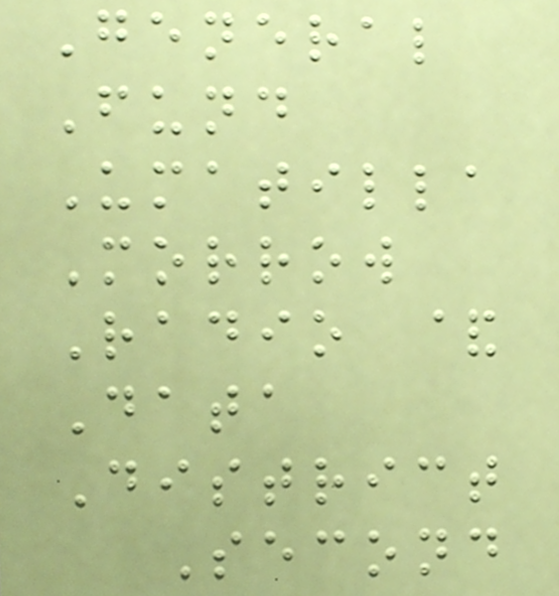General
Fund
Umatilla
Morrow
Radio &
Data
District
Second
